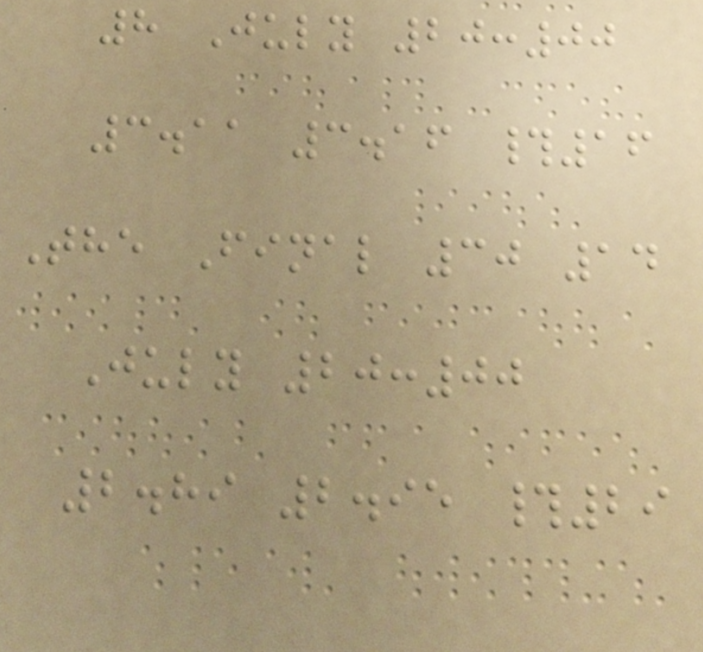8 July 20:00
3.11 3.16 #16
The Final 30 14
July 20:00
2.89 2.95 #29
